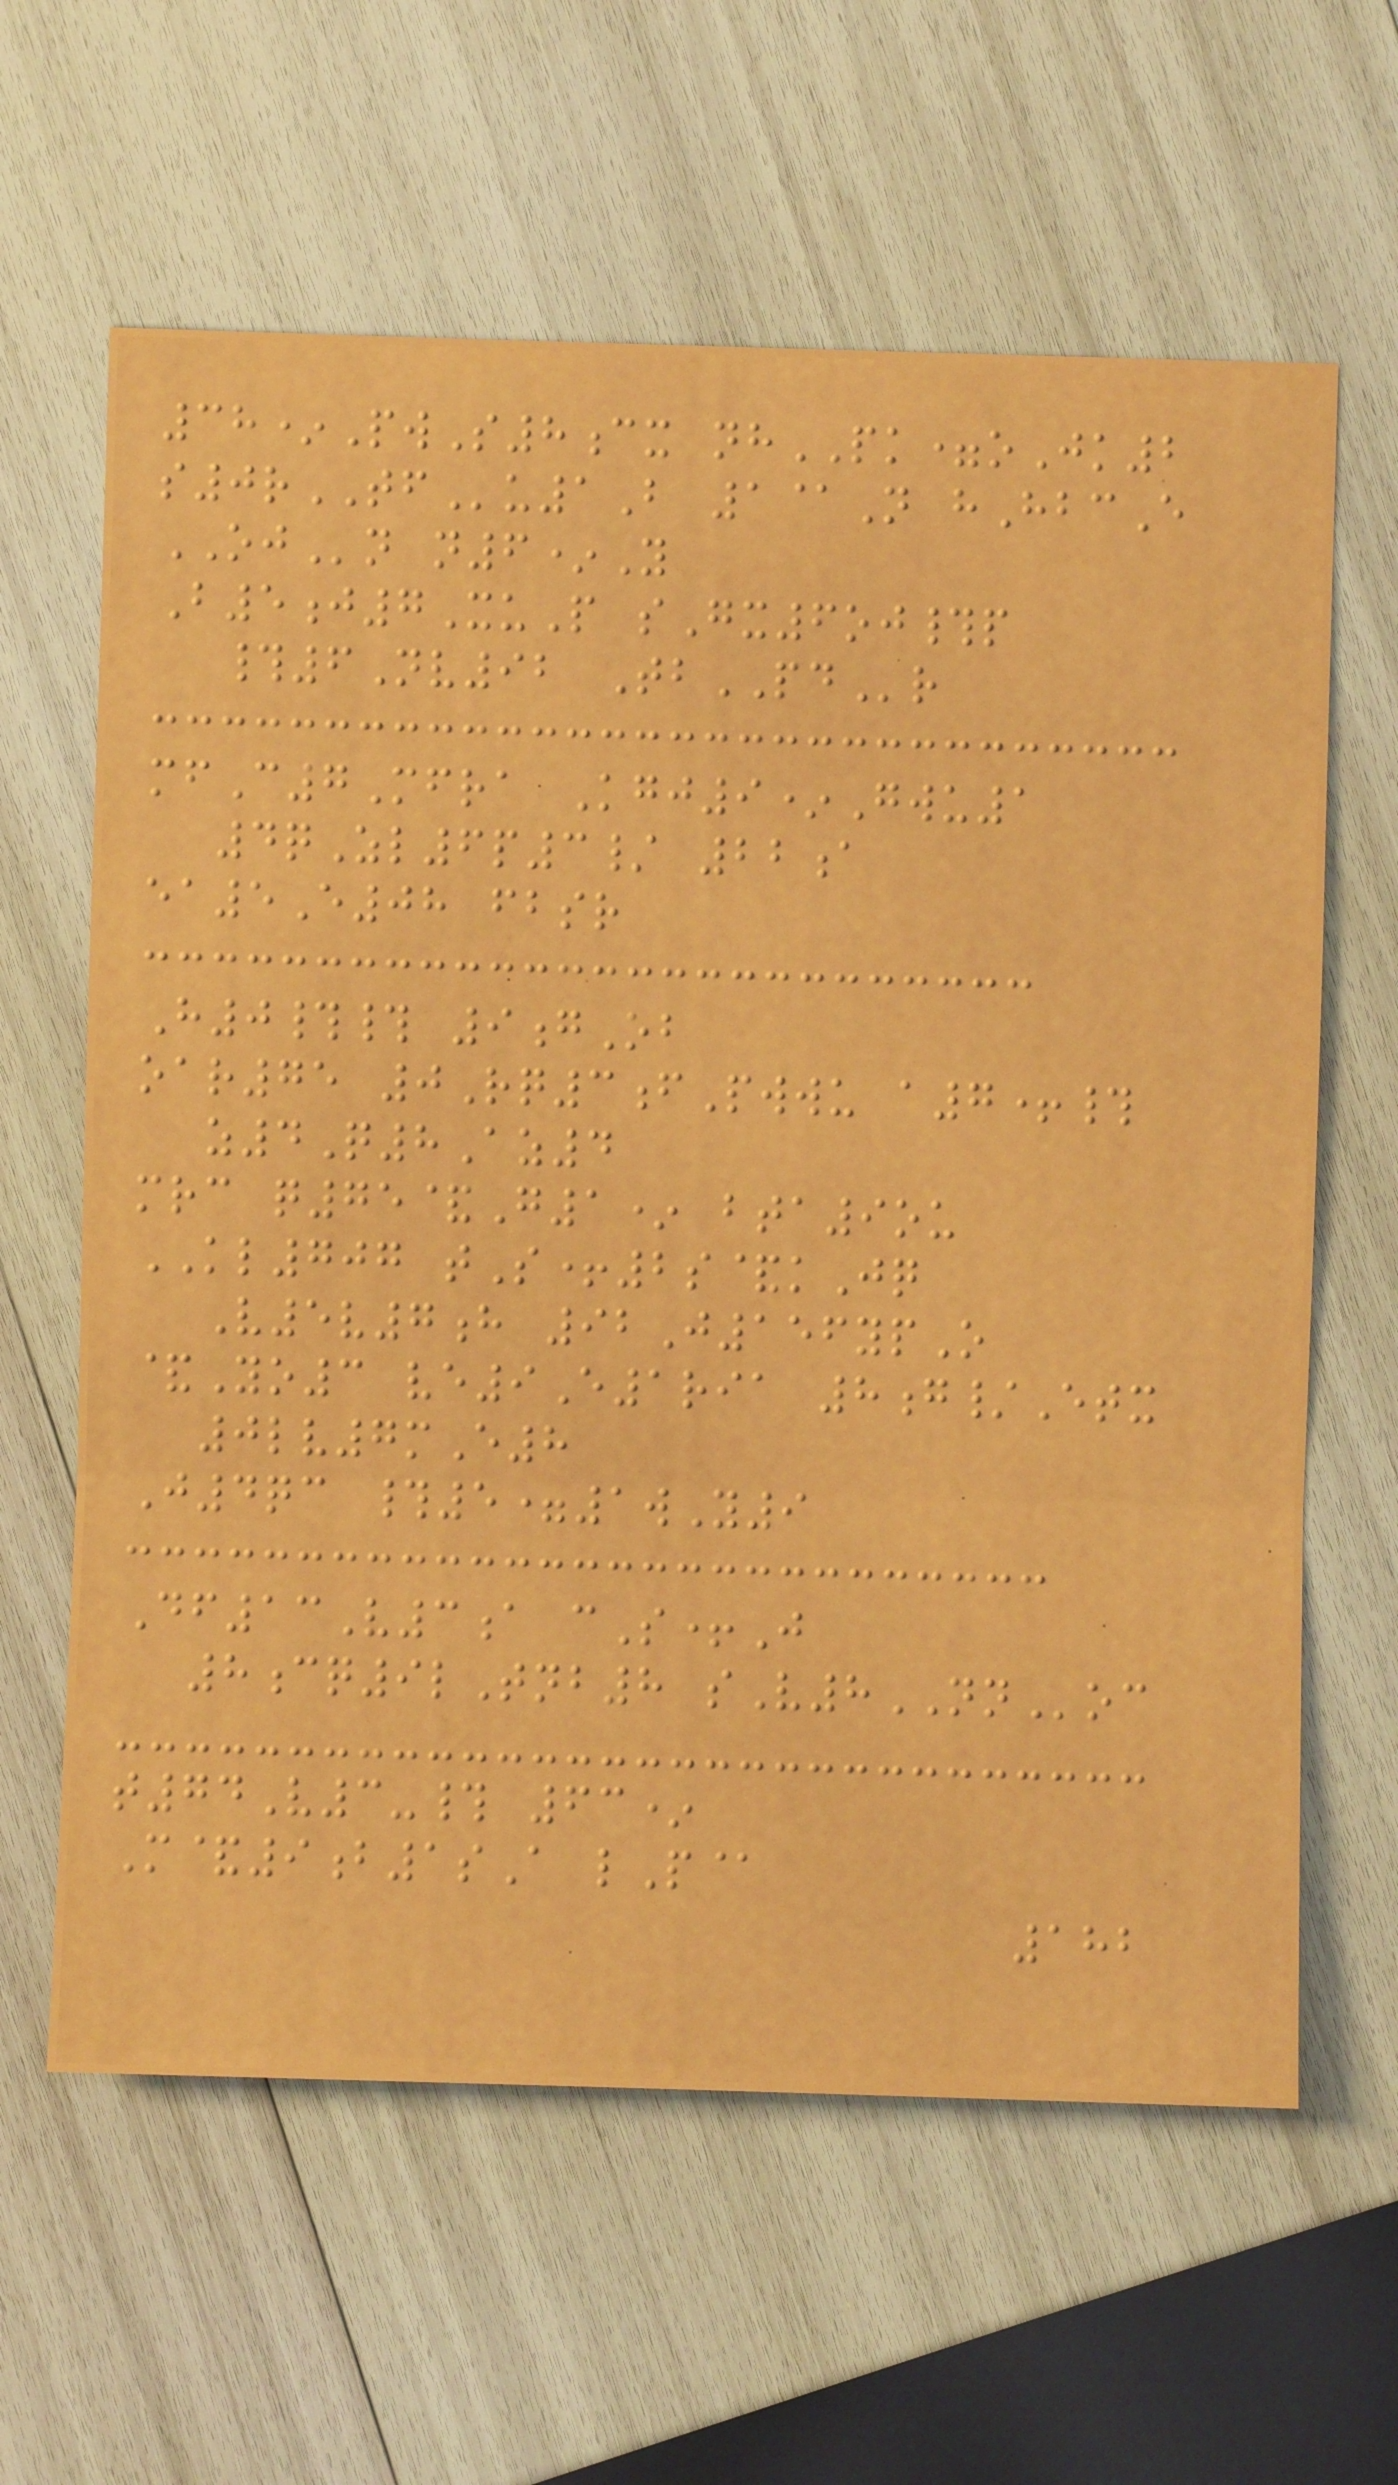38*PwS8cx nhPK=oJk2
s0rTFu1B 1@N hHbcE
OJn n6*Y
B5j7XuP sGx6oj#p
#6Nv92 TbPDr
mfC7Mfra Kgj9*Gwu1
4qZl6p3/ 22a
ea5E08 fbsr
H0## 9gOb
oar75 0Rq3fPwwu a7+#
z4Q8Az4
mrc q75&G1* bta9ou
KL707 tS+2s&kJq
V5v7h 92J156ypO
&Yo3 ve9E1ria 8g/Etx
0lv7mE8
J4qc #5=1wY9
Df13V3a cS+J
8cq9lTnb8 sV8NNoc
t74V3-# 63*
M&9b1sA lP@
182
